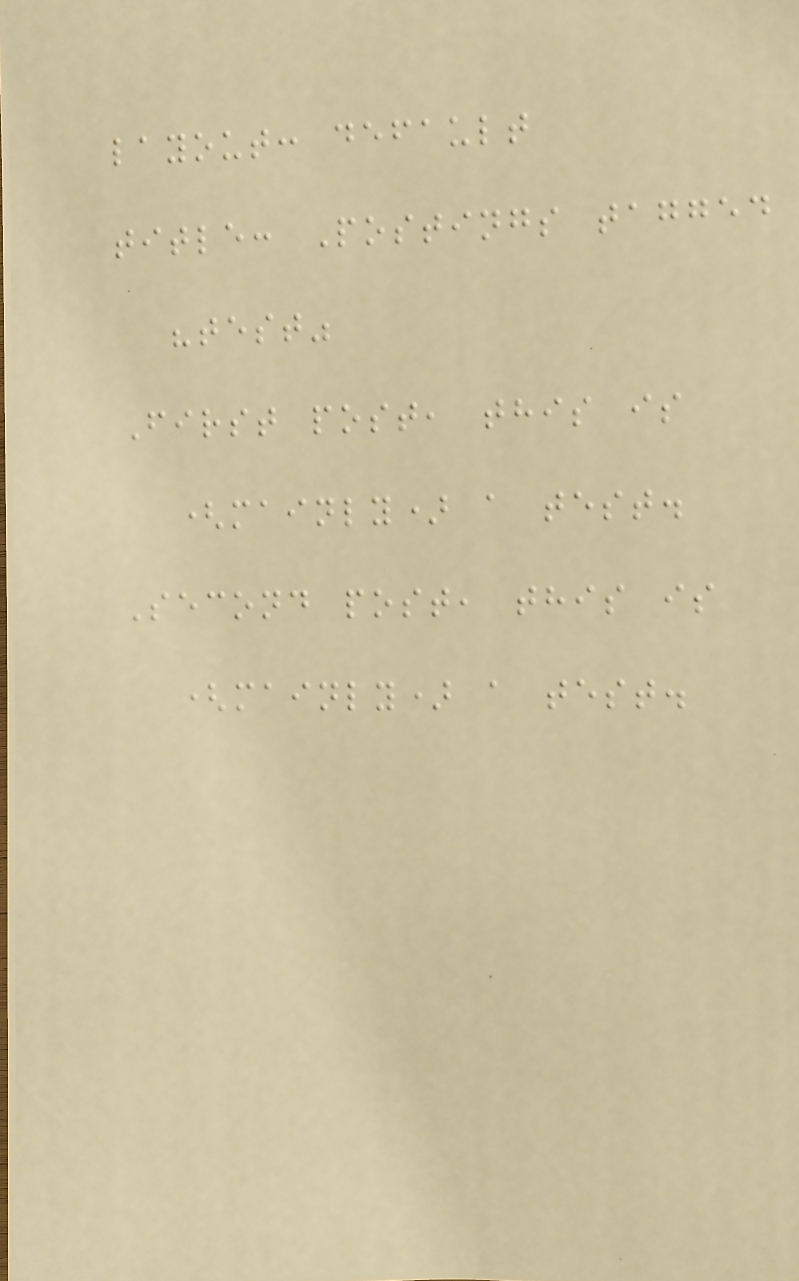layout: default
title: Postings tagged
"test"
First post, this is
(mainly) a test.
Second post, this is
(mainly) a test.
